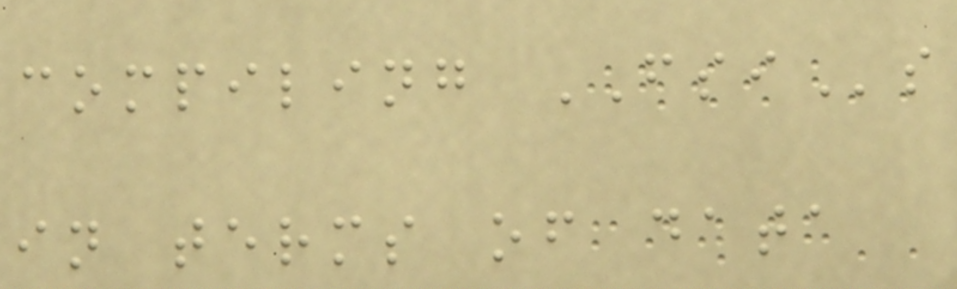compiling FSIs
in terms of data
